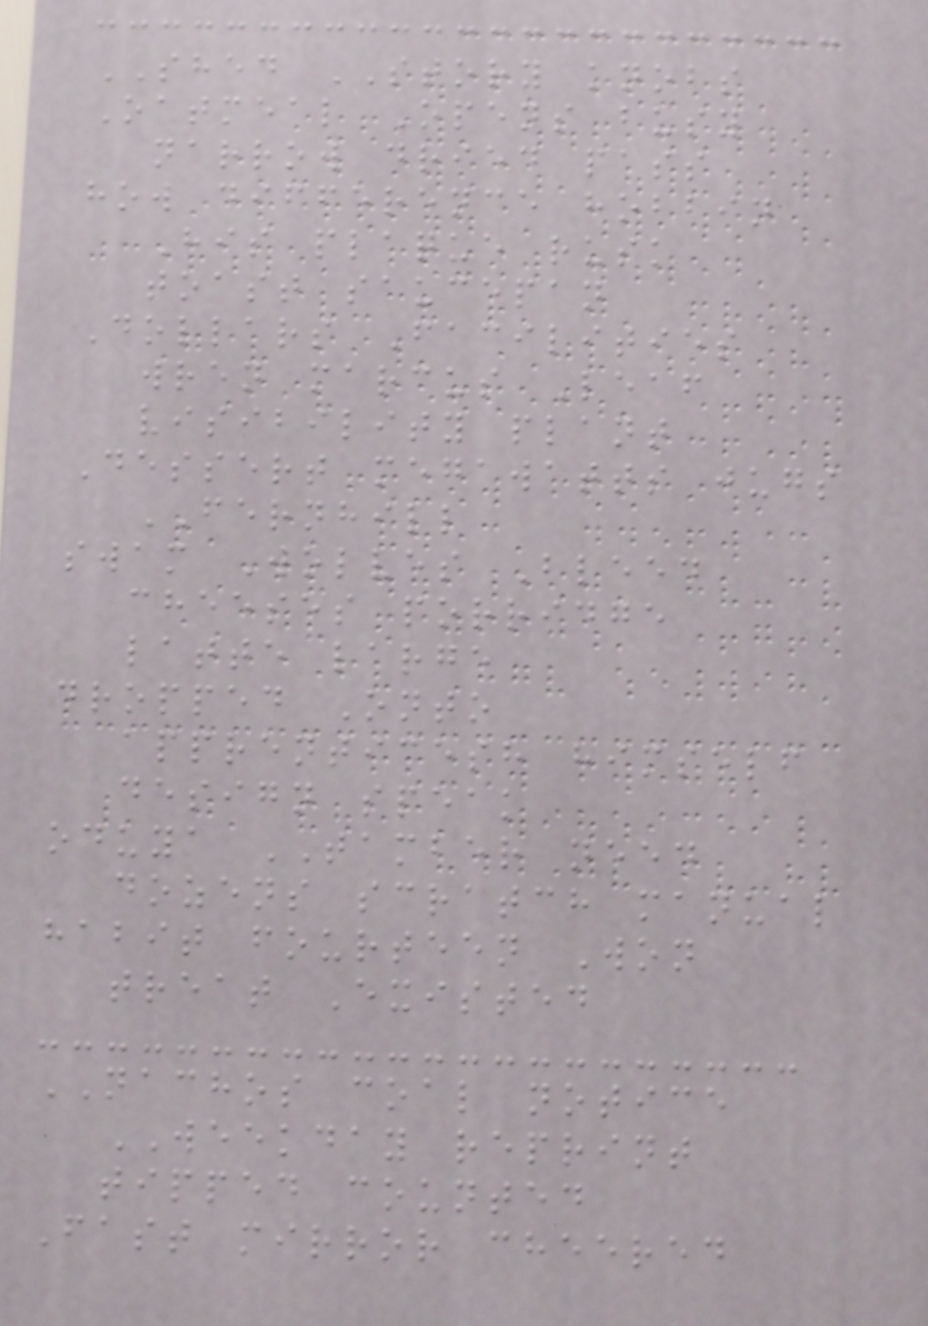SHED STORY knobs
Oatmeal Opens busy
narrow dried pass
how difference hobbin
His plaque rusk
toast saucepan
Dollars Facilities
wren marcus Leaf
visibility plant
Dessert megawatts jugs
FERNHILL
swam Wolves Bleed
cheeses porridge
latte large
dropped Onto
apprenticesh himself
design speak
oduya TAMBER need
dozens scratch manual
habit fourteen Won
treat Existed
NACHOS coal notice
WEEKDAY reprint
tipped counted
Fast mirror cheered
